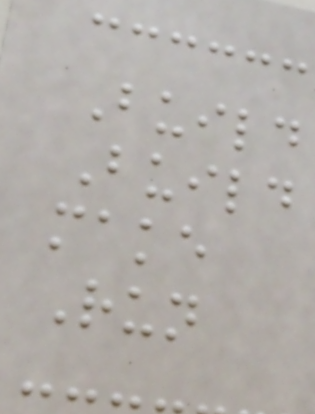Build
Build
make
Run
